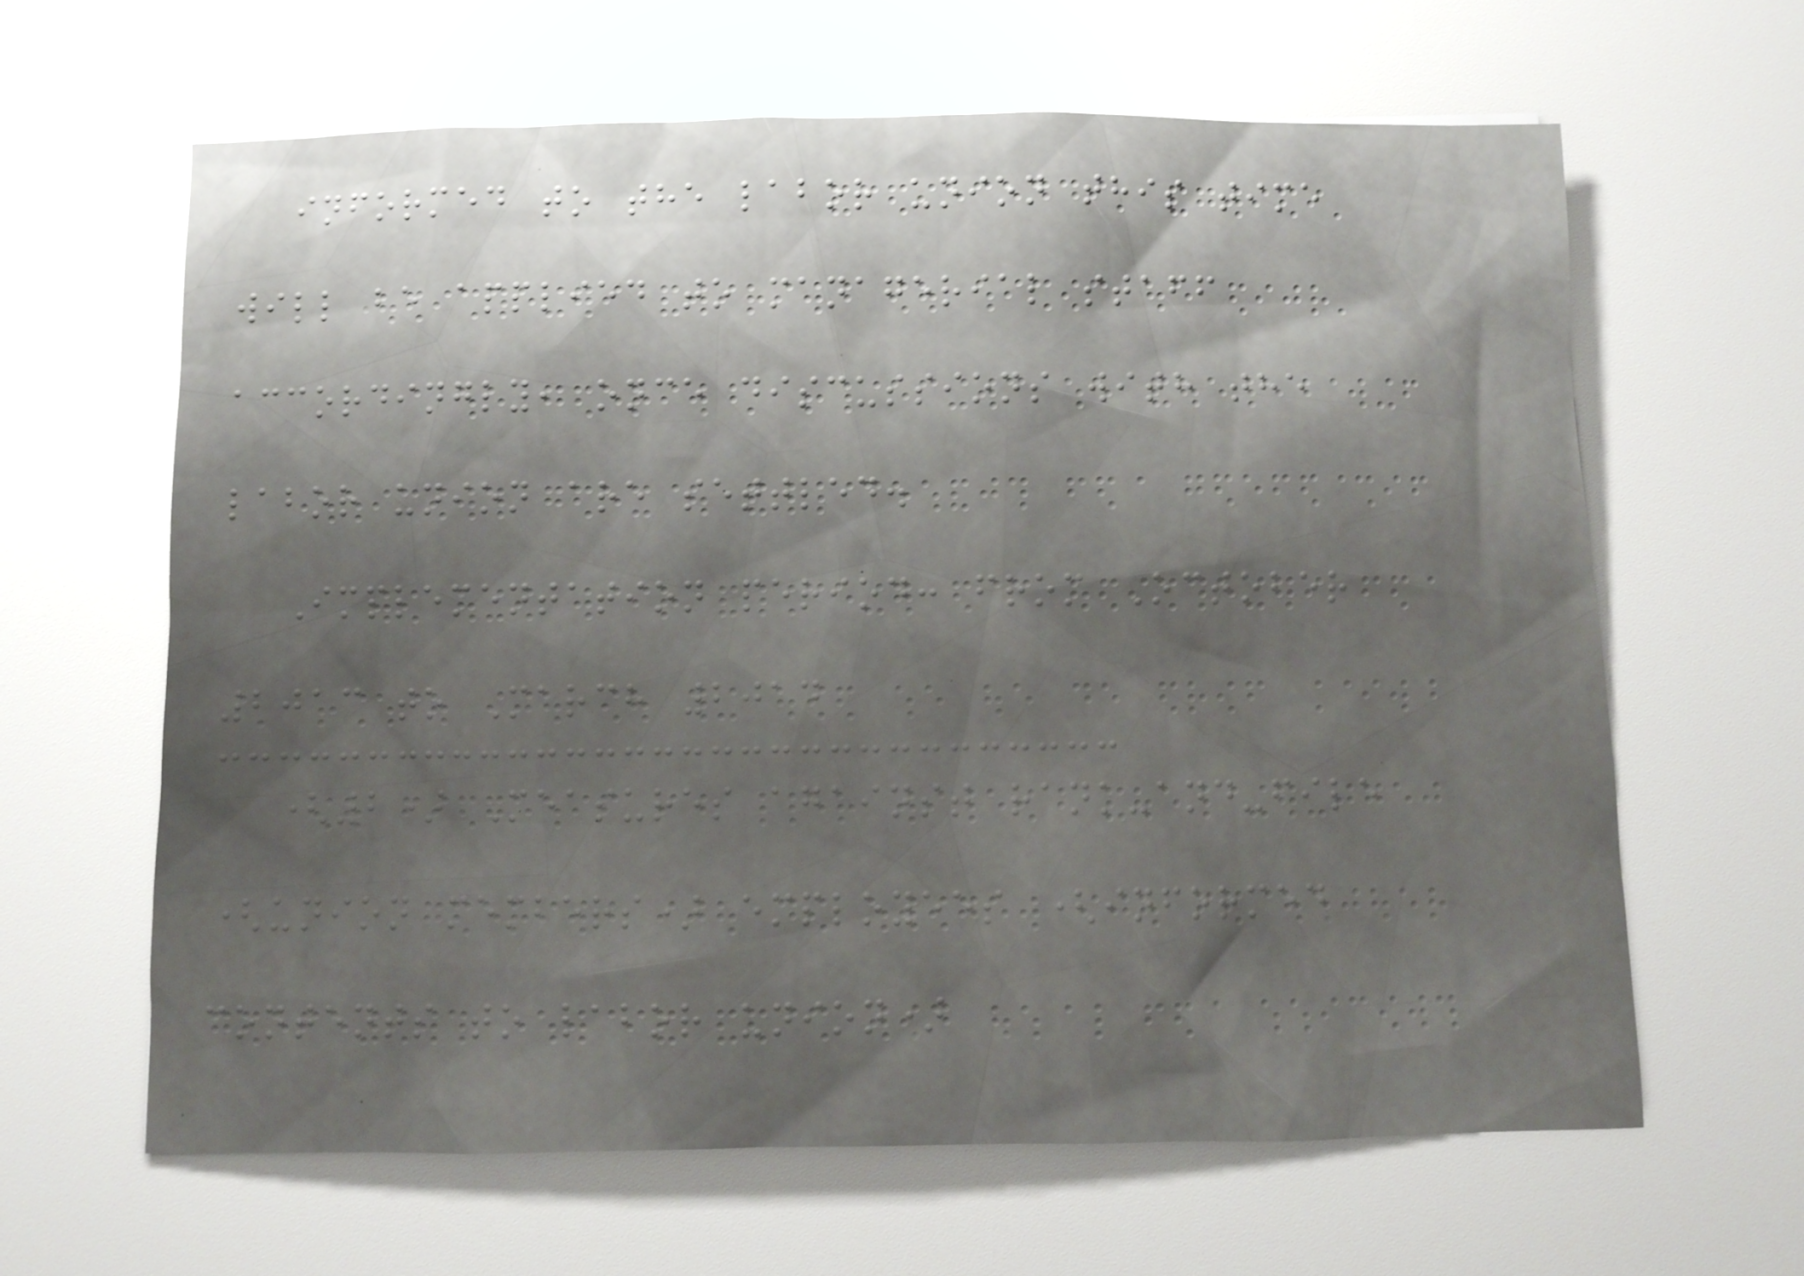informed to the labor union this time
will be applied to managerial staff
accordingly, once discussions with the
labor union are settled.
Implementation period: from October
2013 to March 2014
(2) Measures against rank-and-file
(union members) employees (informed
contents to labor union)
